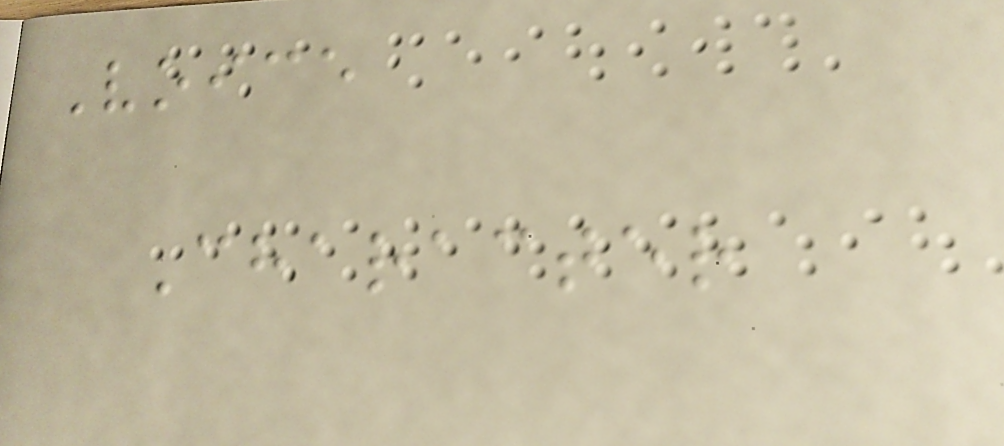Voice
Character
